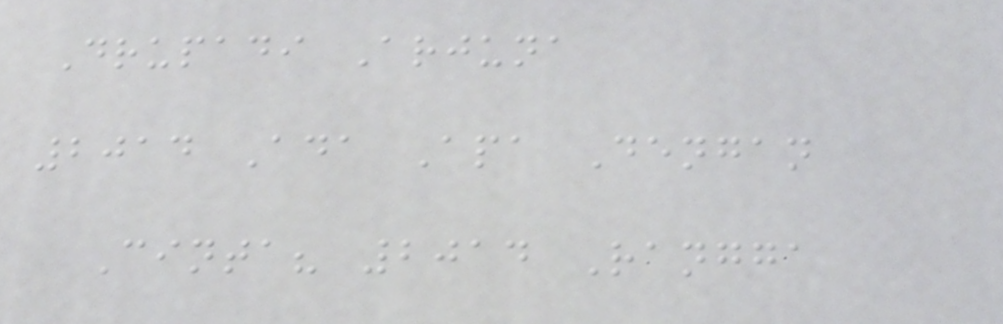Drupadi Arjuna
2014 Ada Apa Dengan
Cinta? 2014 Rangga
